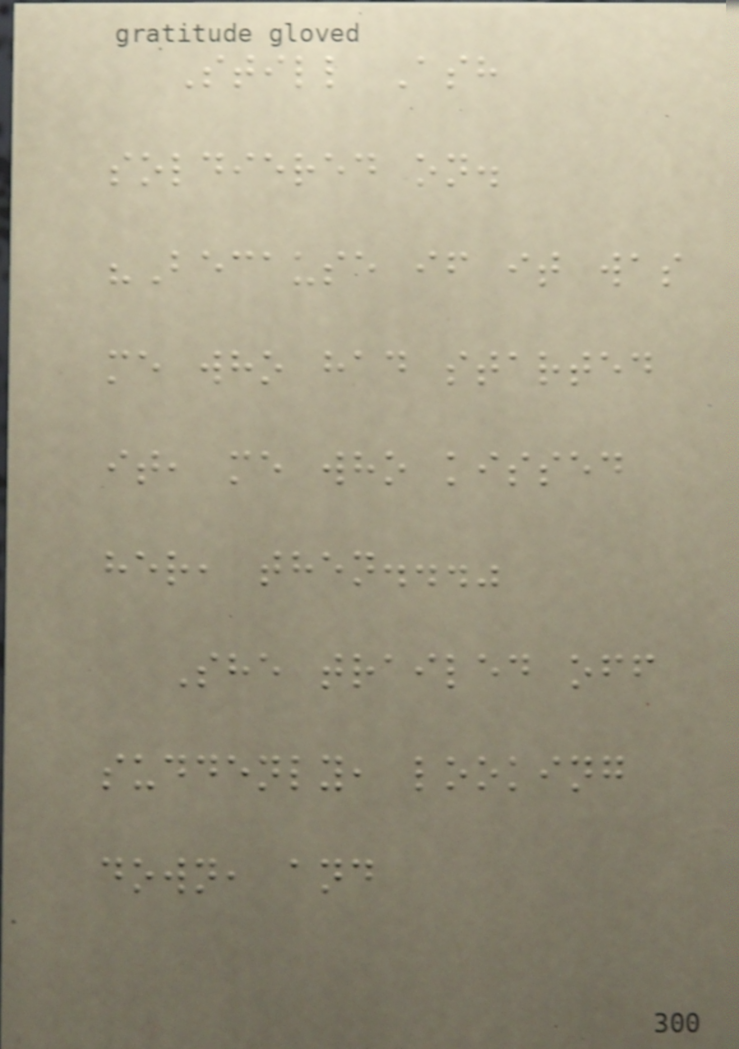Still Ash
soldiered on.
"Because if it was
me who had started
it, me who kissed
her, then..."
She trailed off
suddenly, looking
down, and
